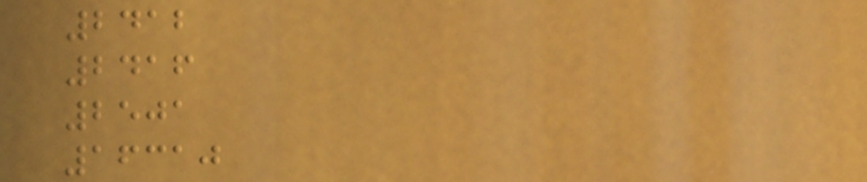2412
2416
2501
16310
